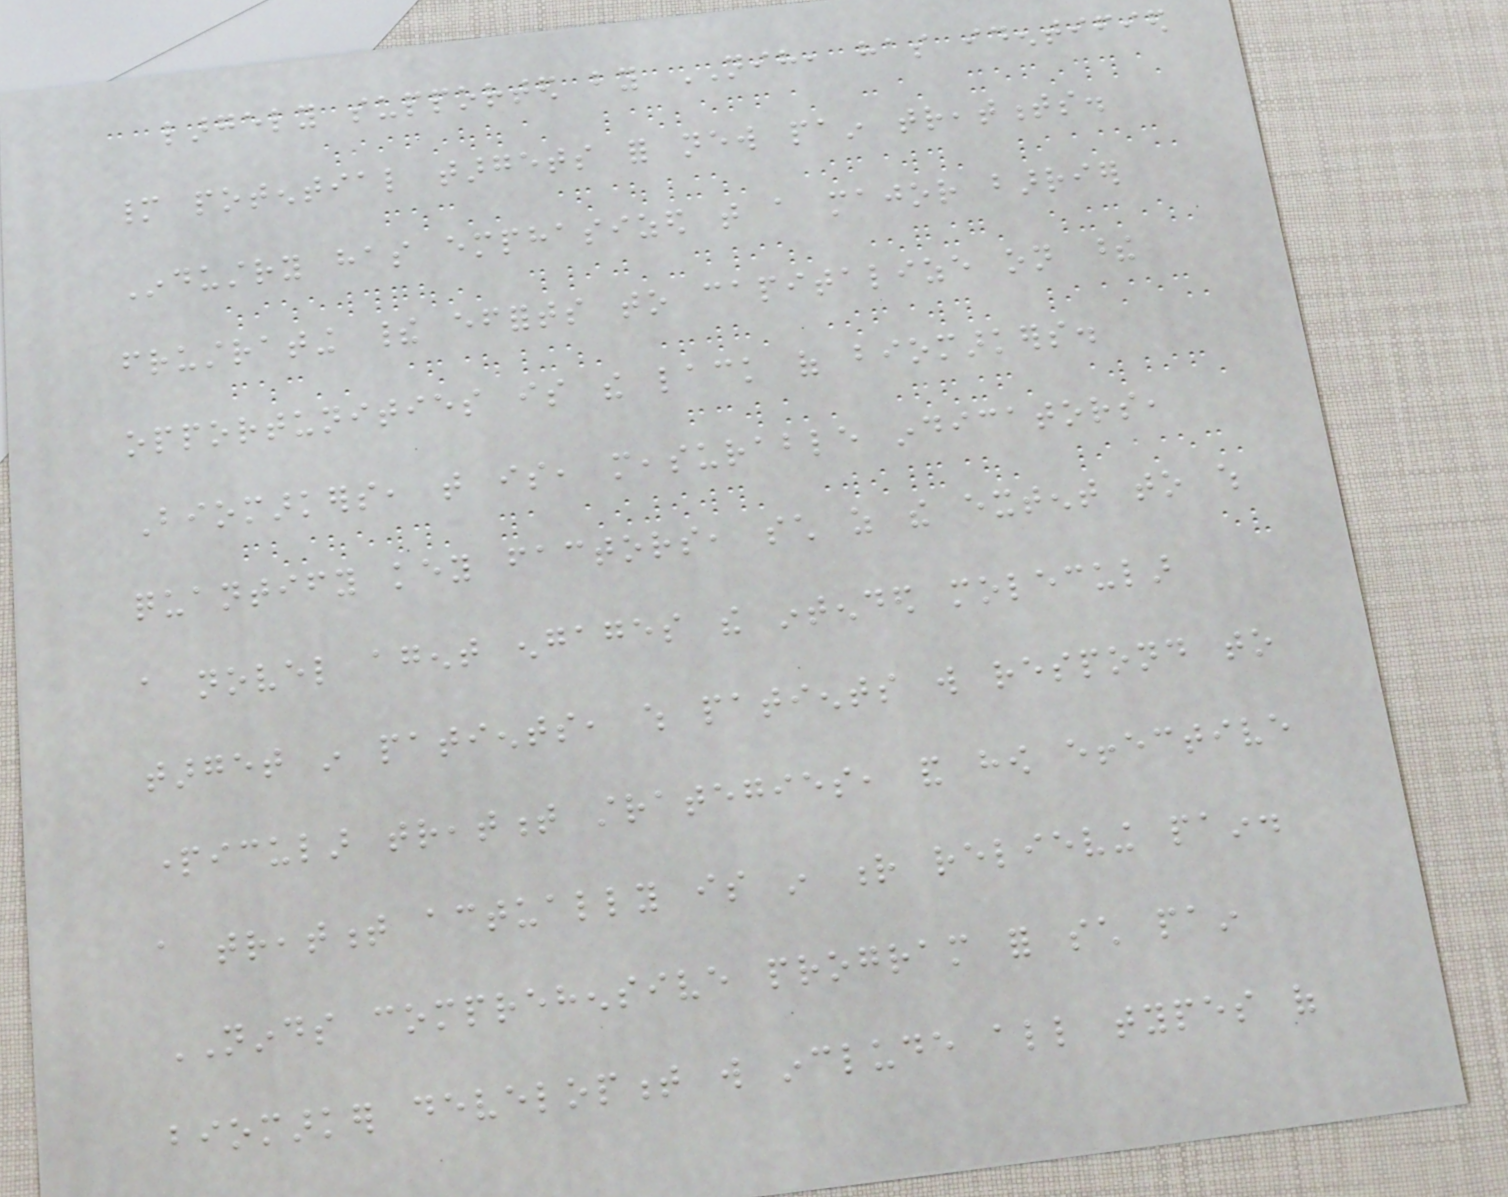largely supported by NIH, has identified
many potential targets for new pain treatments.
Industry has emphasized that a major barrier
frustrating their efforts to capitalize on these
opportunities is the lack of biomarkers.
Biomarkers, that is, measurable indicators,
quantify key factors, such as the extent to which
a novel agent engages the intended molecular
target in patients, which patients will respond to
particular treatment strategies, and how effective
a treatment actually is in r relieving pain.
NINDS comprehensive program for such pain
biomarker development will include all types of
